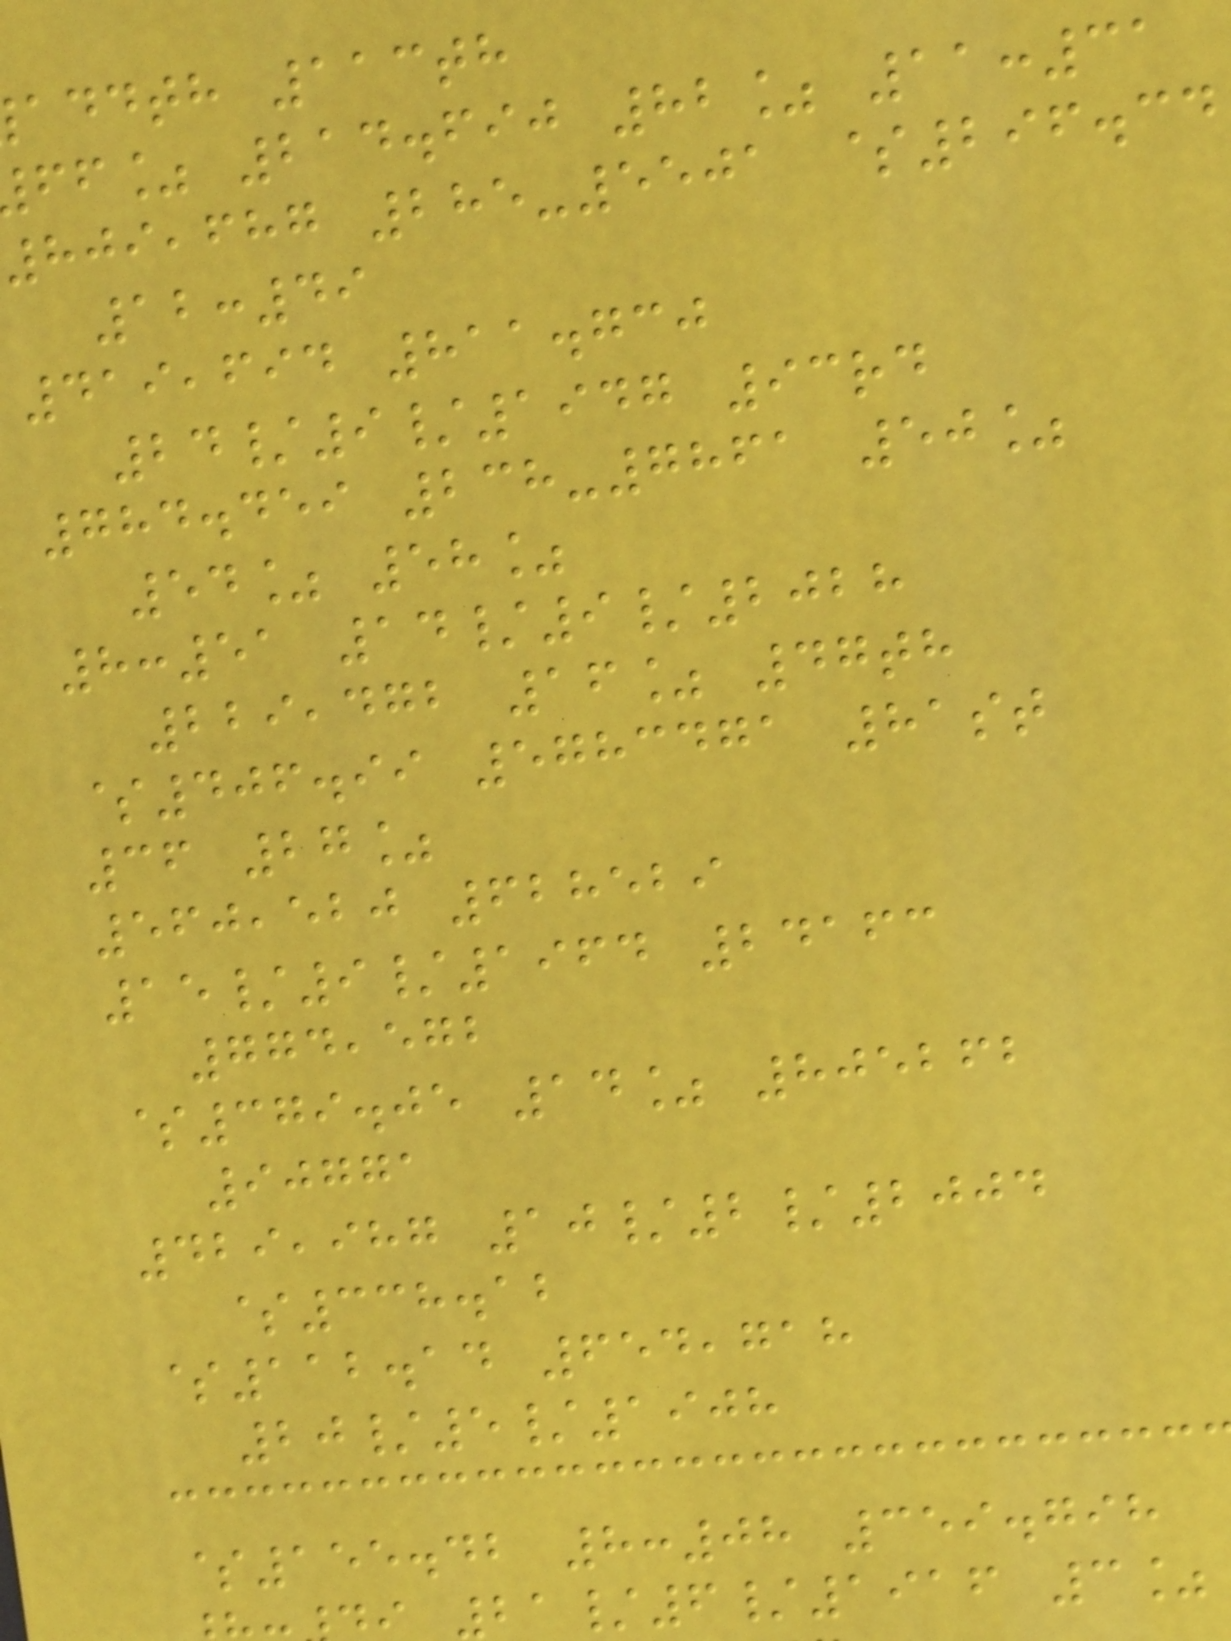addth 113th
ff% 214.690 82% 11:31
809,687 285-5501 $296.34
12:49
419,694 811.730
24/9/1947 93rd
784.459 238-7861 50%
54% 58%
8:51 14/9/2028
229,472 16% 47th
$406.99 5783471 81st
36 27%
560,520 628529
15/9/1964 24163
774,572
$379.05 14% 805262
90771
429,987 10/2/2004
$338.12
$112.14 654,718
20/5/1908
$155.42 8:08 359.798
21/6/1916 3%
